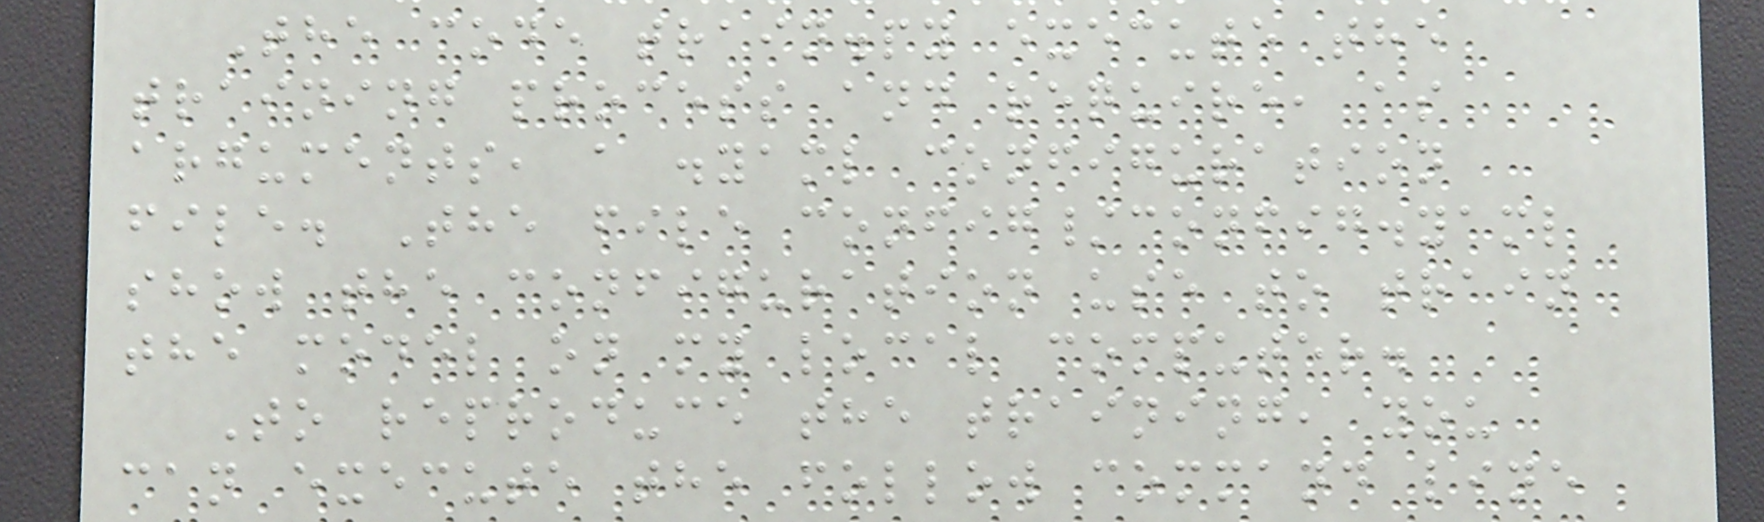The code train.py execute the
training process and require, as
arguments, a .yaml configuration
file. The file config/config.yaml
show the configuration use to train
the model on my local computer.
To reproduce the training, you
can execute the follow command line
